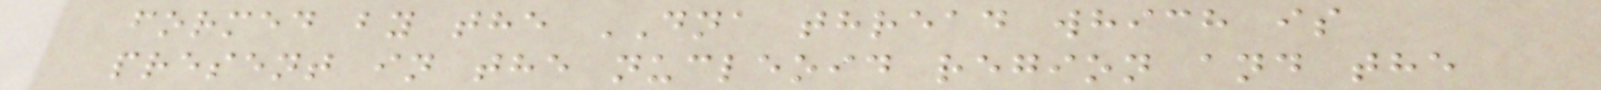formed by the DNA thread which is
present in the nucleoid region and the
